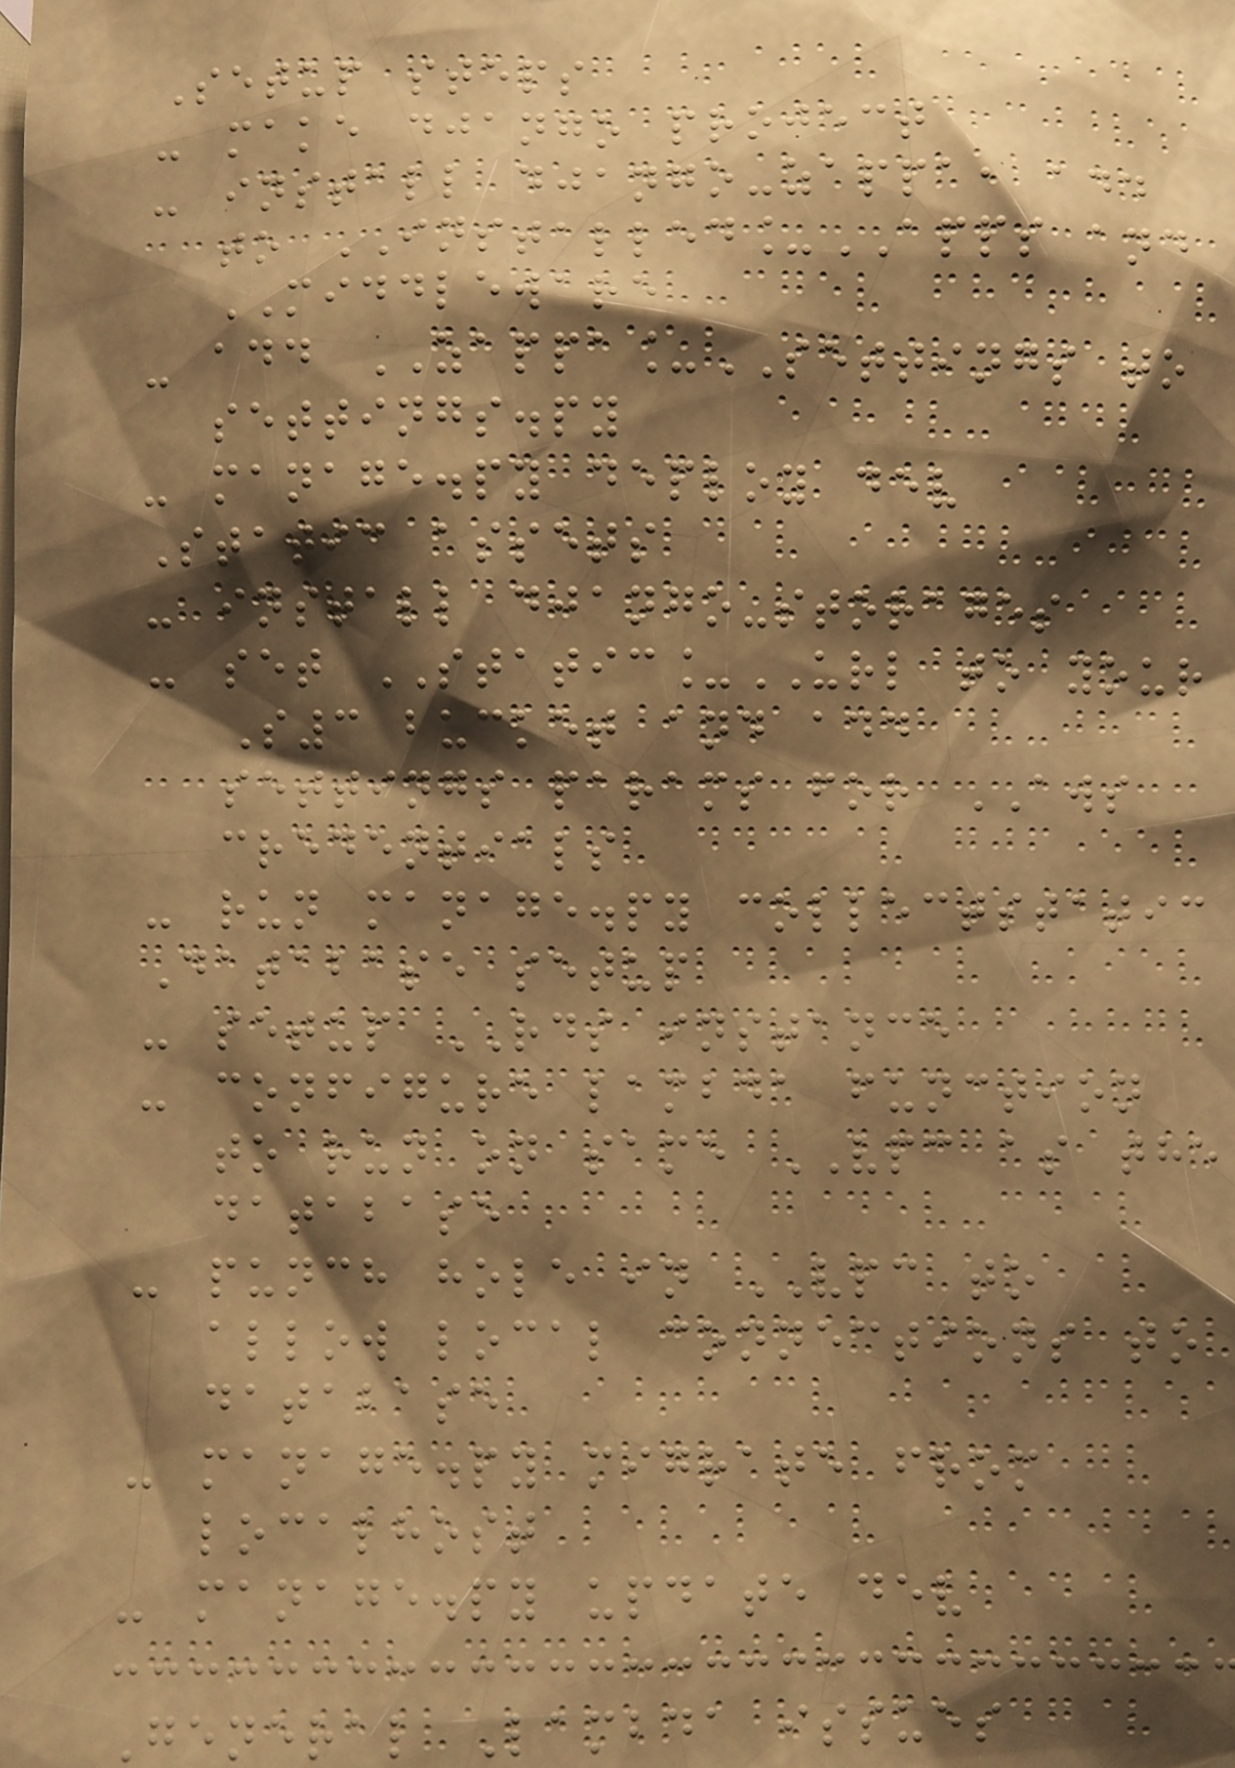Setup steps
- make django project
- install django-zappa, add
to INSTALLED_APPS and
MIDDLEWARE
- add ZAPPA_SETTINGS to
settings.py
- manage.py deploy dev
Static assets
- install django-storages
- set STATIC_URL to your
S3 bucket and add
settings params for AWS
credentials
- run manage.py collectstatic
Database setup
- setup RDS instance
- configure lambda function
to run on same VPC as the
database
- punch hole in VPC to
allow local connections to
database
- manage.py migrate from
localhost
- manage.py update dev
General Lambda issues
